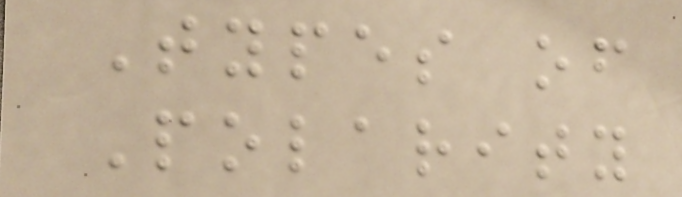Types of
Polarity
